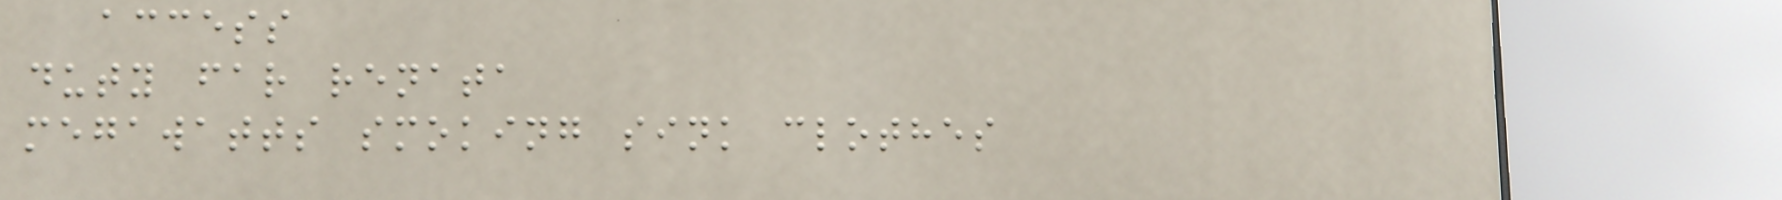access
duty far renata
megawatts smoking sink clothes
